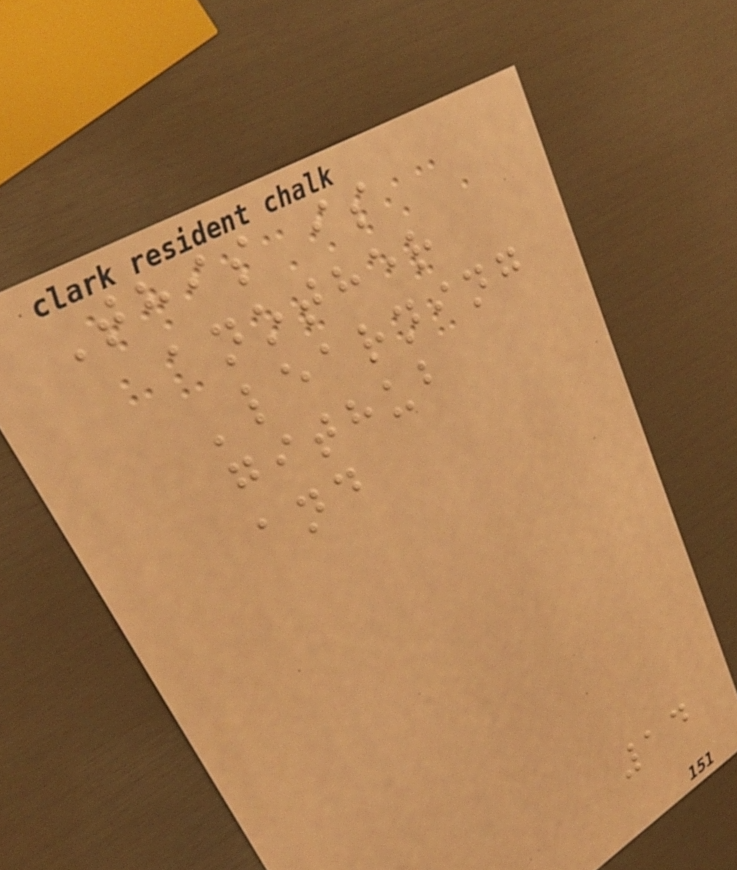This is
another
'learning
github
and
14
